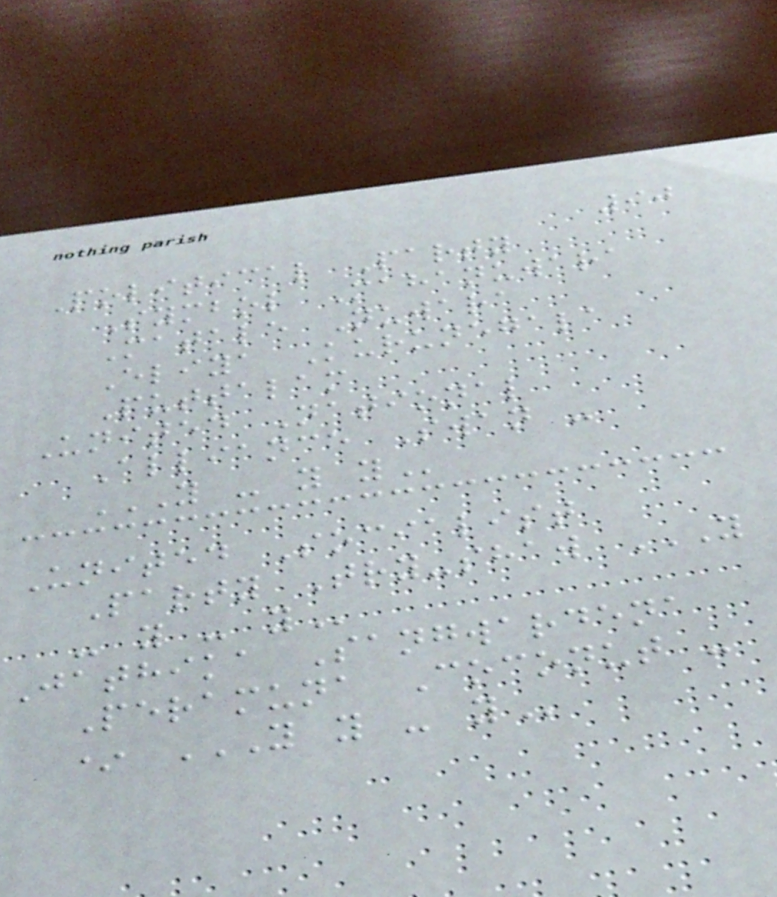90
Political Party
Symbol Mahanuwara
Matale Nuwara
Eliya Kurunegala
Puttalam
United National
Alliance Swan -
Y - Y Y
United Socialist
Party Try-shaw Y
- Y - Y
Jathika Sangwardena
Peramuna Coconut -
* Y Y - Y
